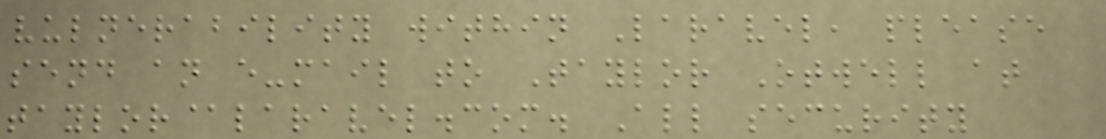vulnerability within Laravel, please
send an e-mail to Taylor Otwell at
taylor@laravel.com. All security
